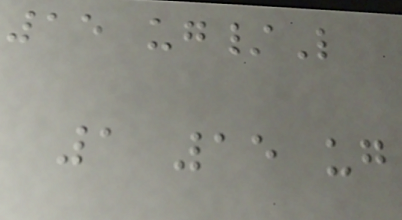15 ug/L
1 15 ug
